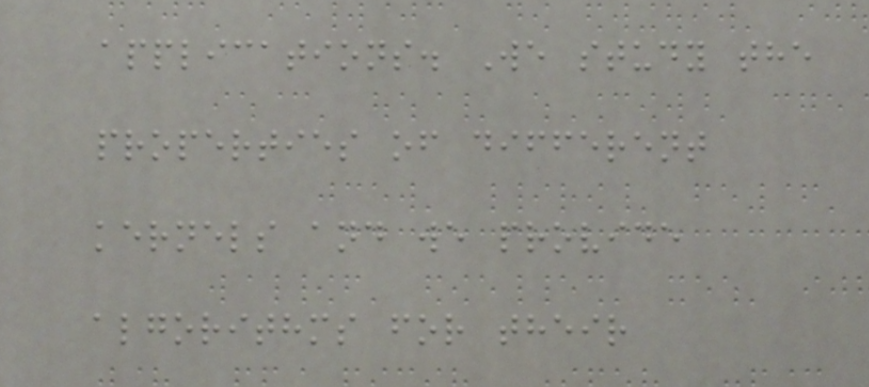applications. We study the
properties of different
kernels and we provide
algorithms for their
